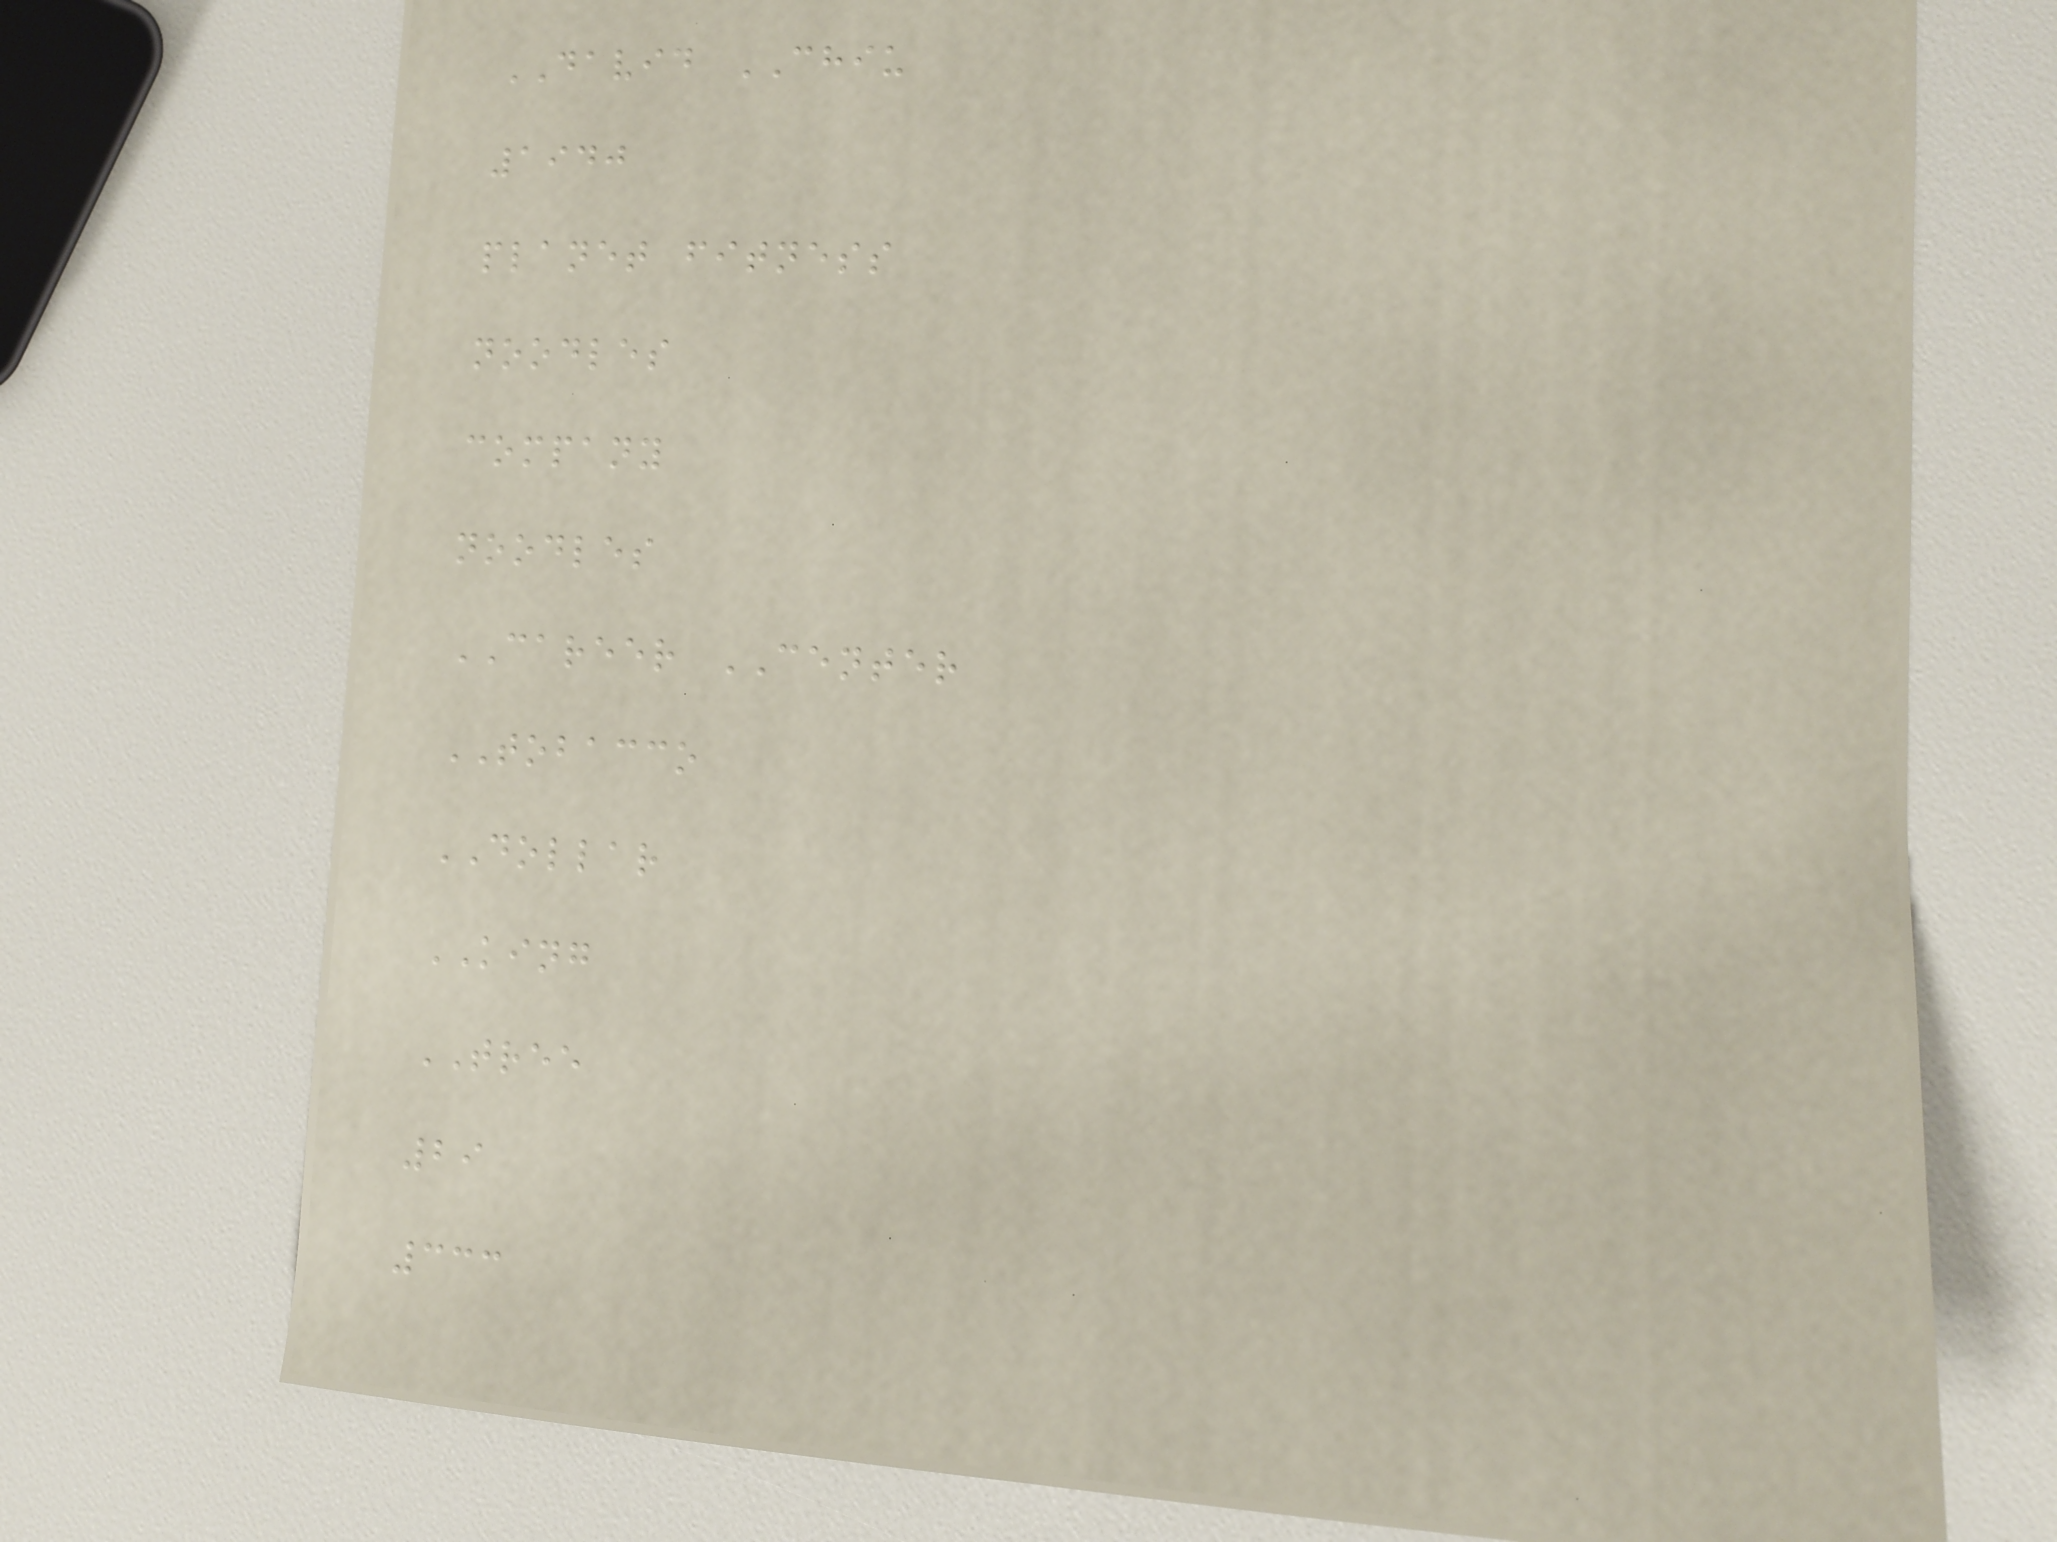DAVID CHIU
1940
planet fitness
noodles
company
noodles
CAREER CENTER
TOBACCO
DOLLAR
KING
TREE
29
333
